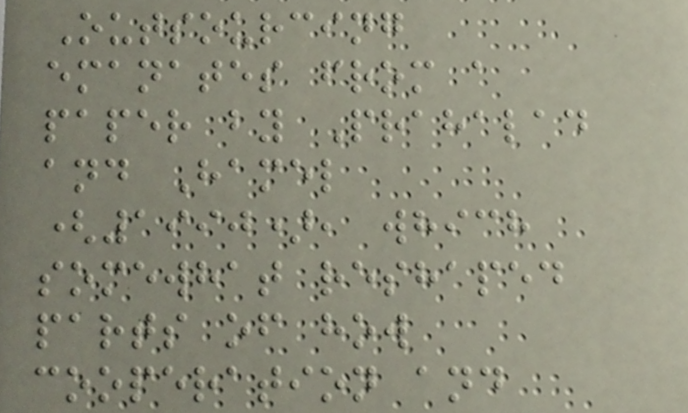Outsourcing
emanates from a
paper by Prahalad
and Hamel
(1990), which
somewhat reshaped
parts of how
cooperation and
